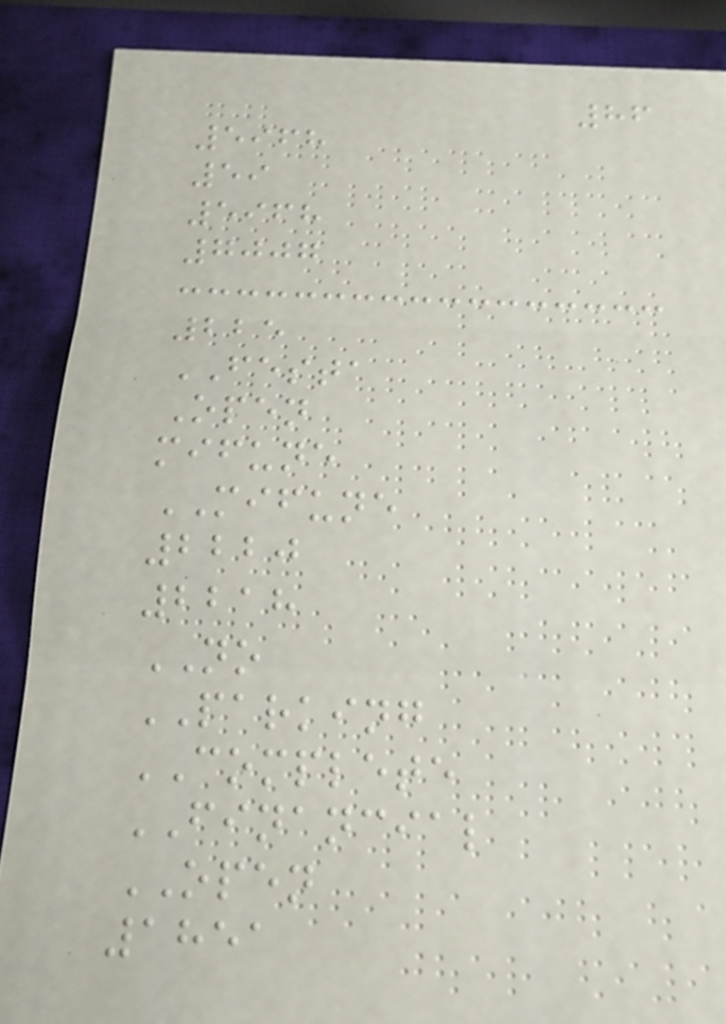86
5968
59
5968
7007
225
FESTA
Open
mifune
MIFUNE
2220
2218
NO
PARKING
COMPLETE
FINANCIAL
OPEN
1851
